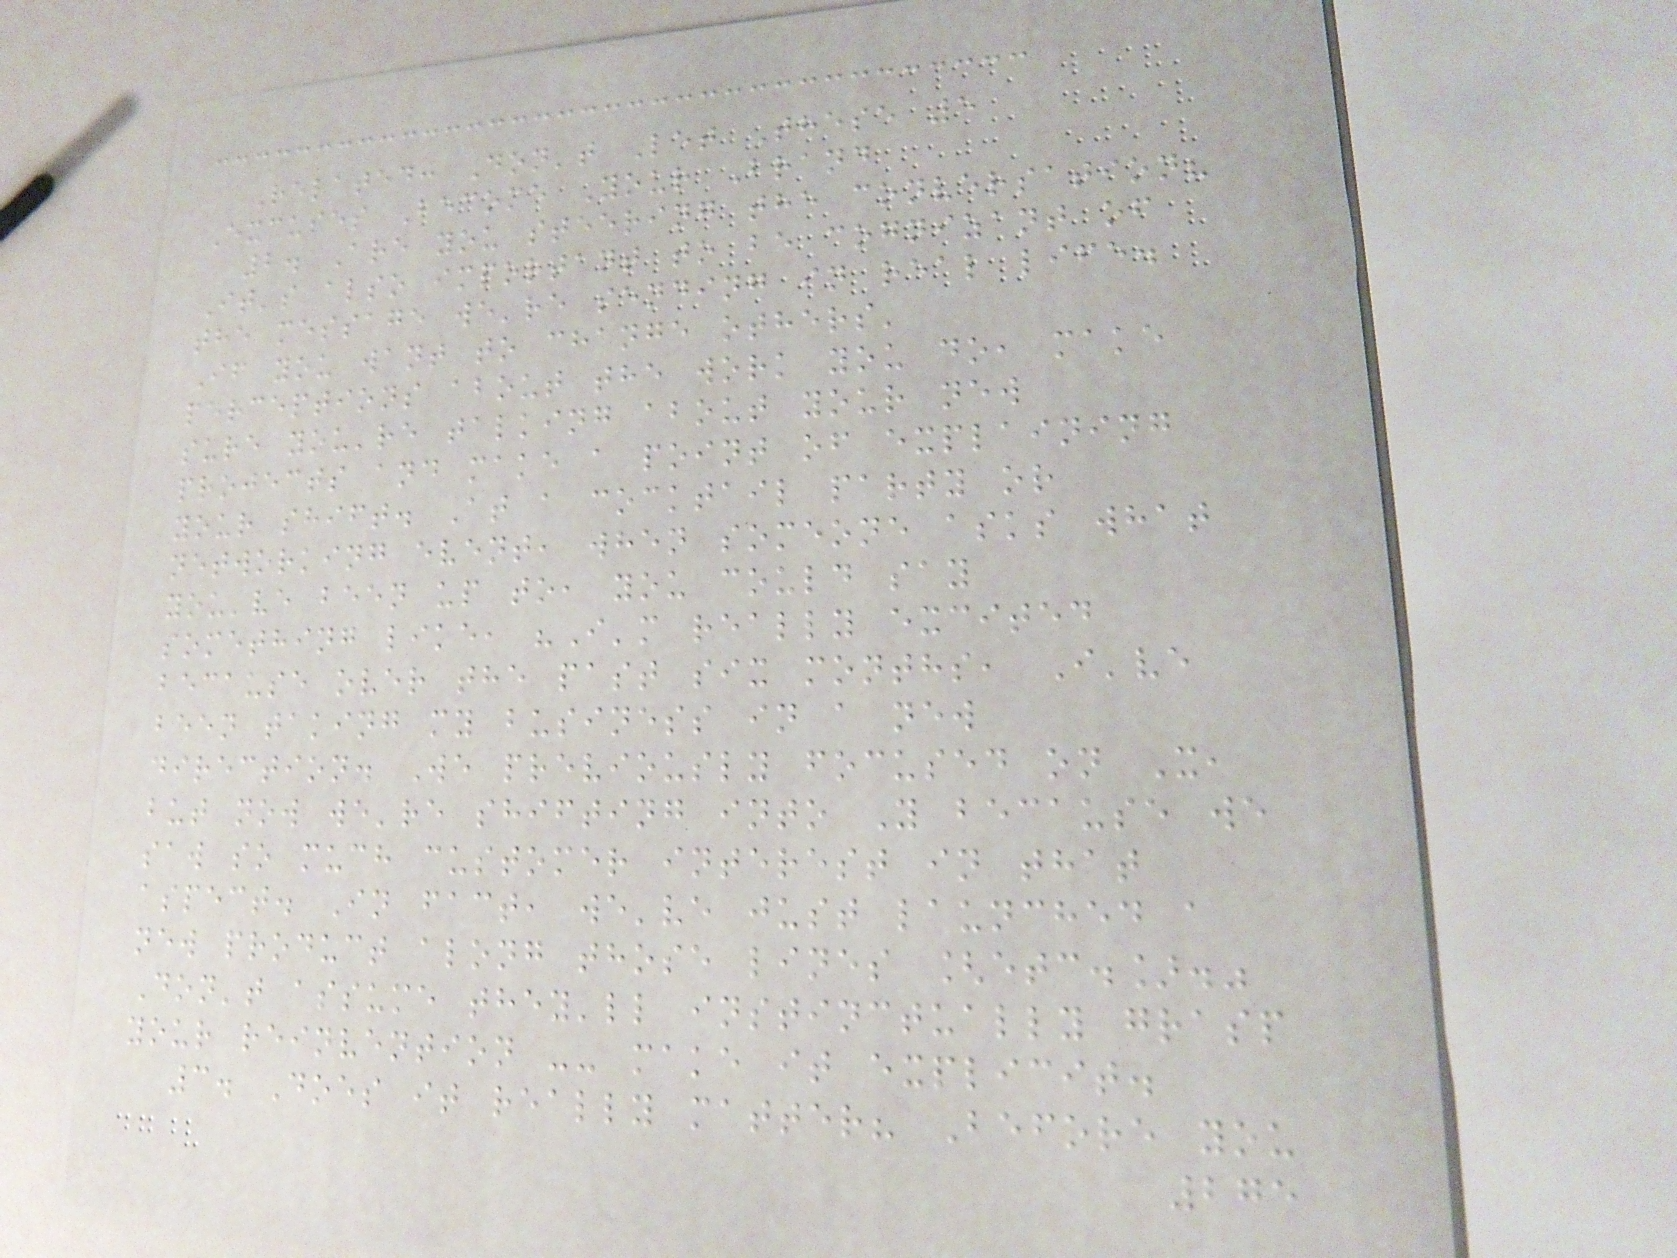Related: Don't Let These 5
Excuses Become Your Brand
2. Are you steering the conversation?
It's also important to be cognizant of
the message we're sending in real life.
If you want to change others'
perceptions about the work you do, make
sure you're talking about your new
projects and make a point of explaining
your shift. At a cocktail party or
networking event, when someone asks what
you've been up to, you could say
something like, "I'm really excited
because over the past six months, I've
been taking my business in a new
direction. We previously focused on X,
but now we're shifting into Y because we
saw so much customer interest in that
aspect. In fact, we've just launched a
new product along those lines [etc.]."
Don't assume they'll instinctually grasp
your reinvention -- make it explicit.
3. Does it really matter? Before you
275
